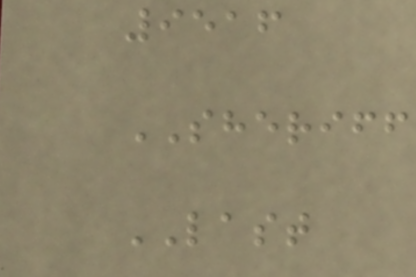9516
SHERIFF
LAST
